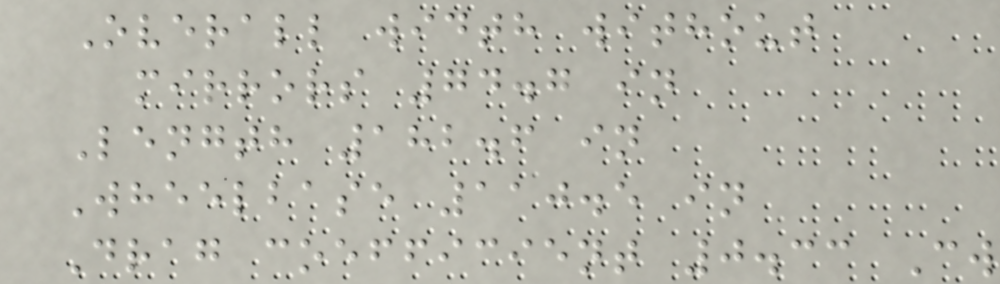Overall width without
mirrors 74.7 in
Length 182.6 in
Wheelbase 110.5 in
Drag coefficient 0.33 Cw
